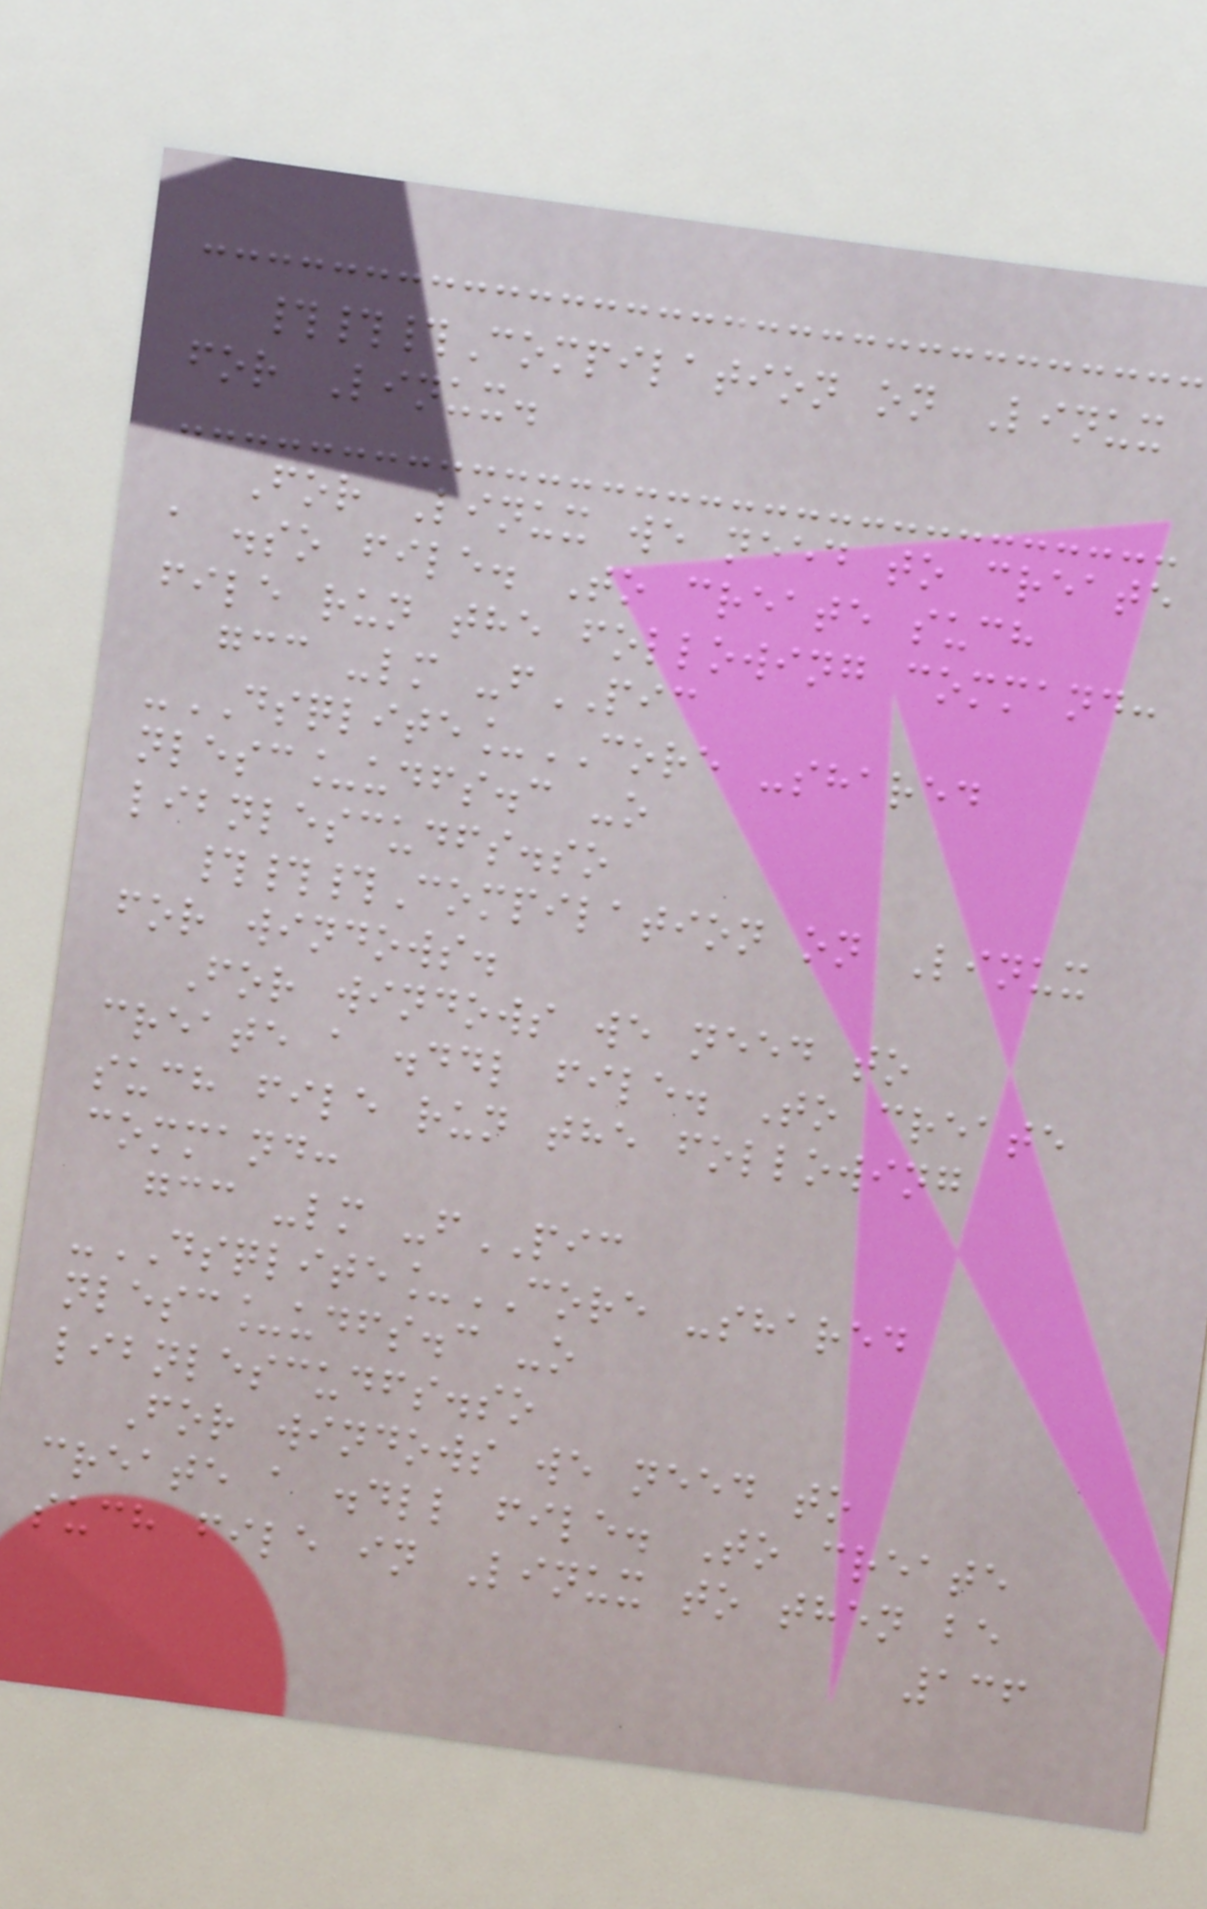###Compilation on Linux
for Linux.
For Linux we need to create
a .so file. To create such
file run the following command:
gcc -lm -fPIC
-DSQLITE_CORE -shared
nlesc_udfs.c -o
libnlescudfs.so
###Compilation on Linux
for windows.
For windows we need to
create a .ddl file. To create
such file run the following
command:
gcc -lm -fPIC
-DSQLITE_CORE -shared
nlesc_udfs.c -o
libnlescudfs.so
For windows we need to
create a .dll file. To create
such file in Linux to then be
136
